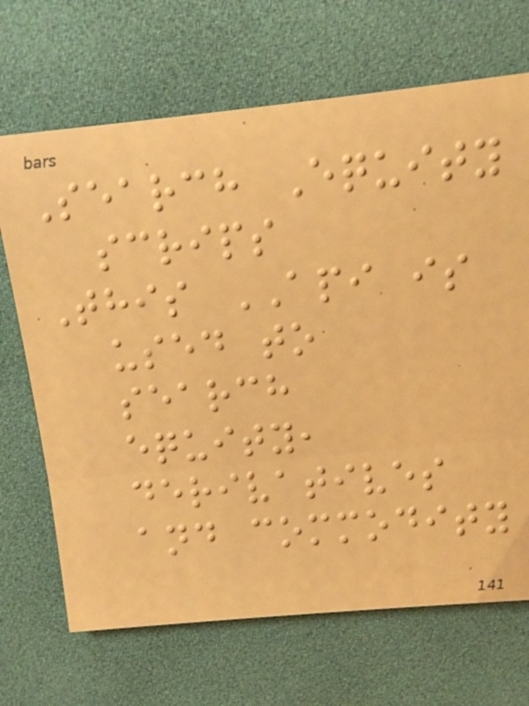Search Equity
scrips
This API is
used to
search
equity,
derivatives
and commodity
